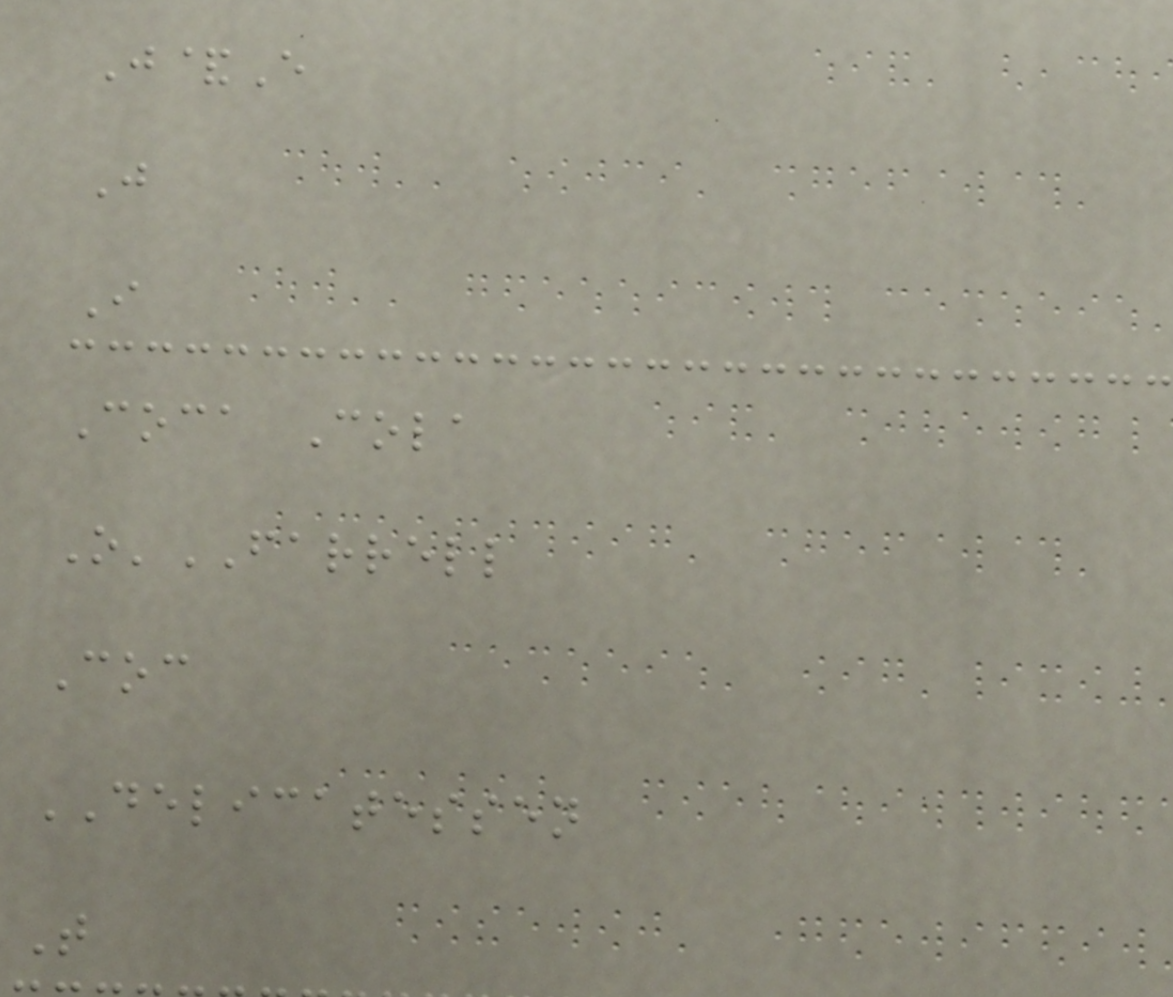J&E
J
I
Coca Cola
O'FARRELL
Coc
DELICATESSEN
T
